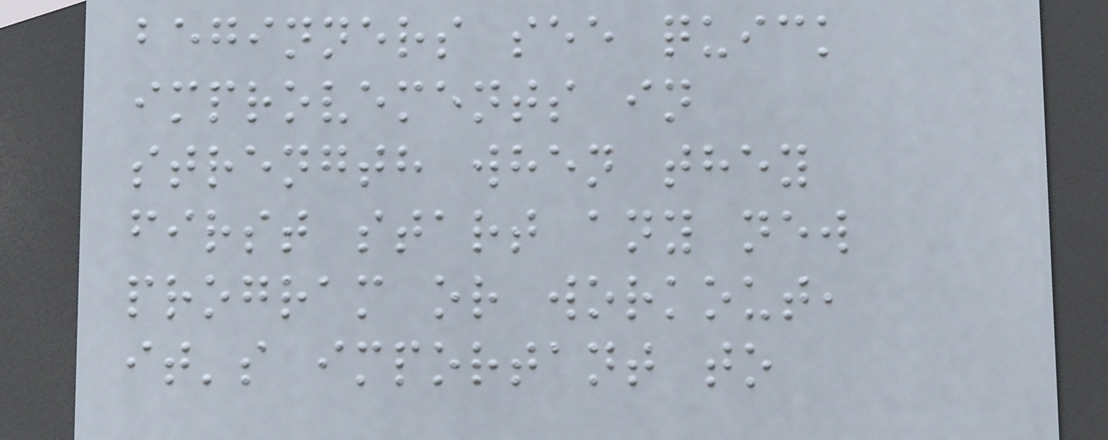beginners see quick
improvements in
strength when they
first start any new
program or workout,
it's important to
